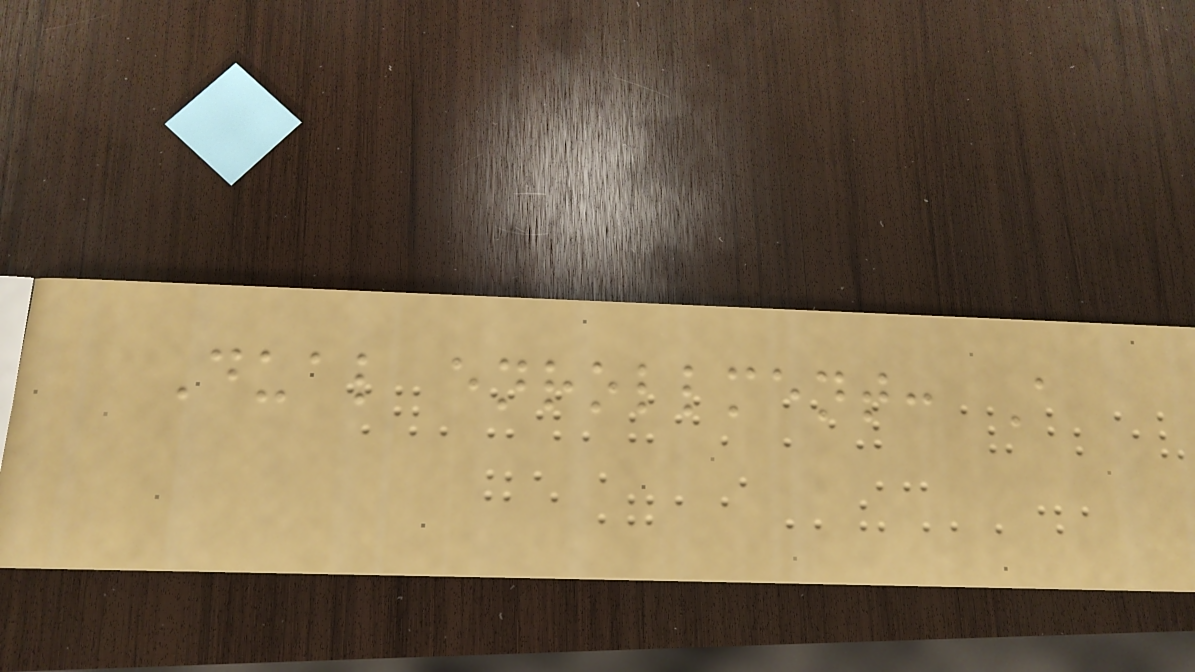Dual enrollment: A
